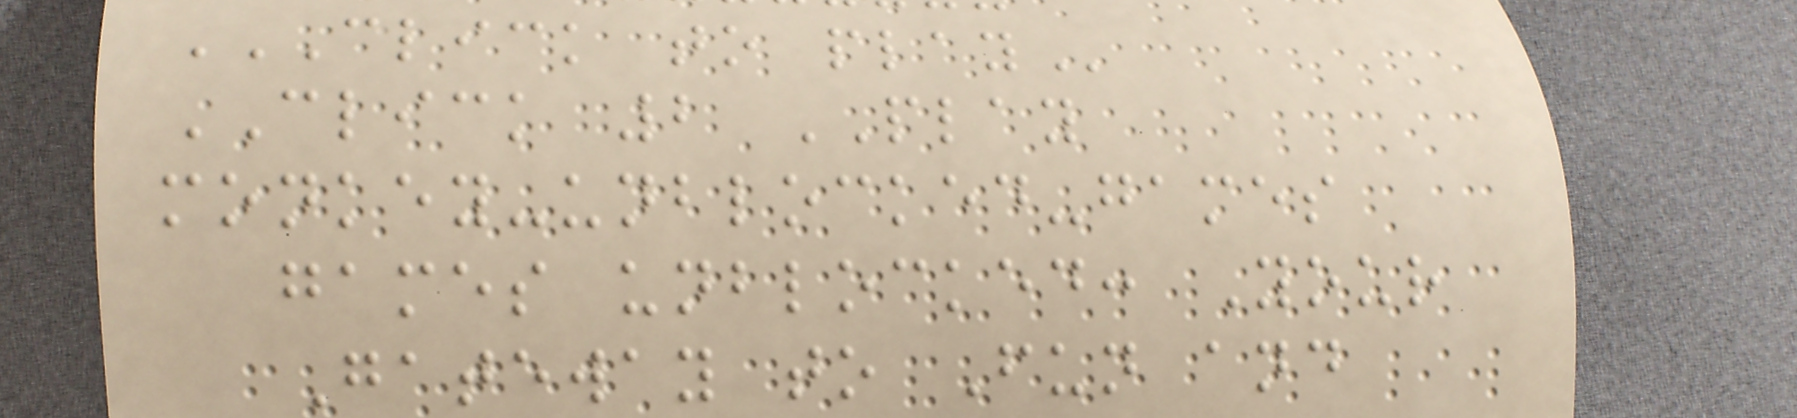CLICK TO PLAY
CLICK 2 PLAY
monkey-unblocked-games
games unblocked: Your
Gateway to Fun and
